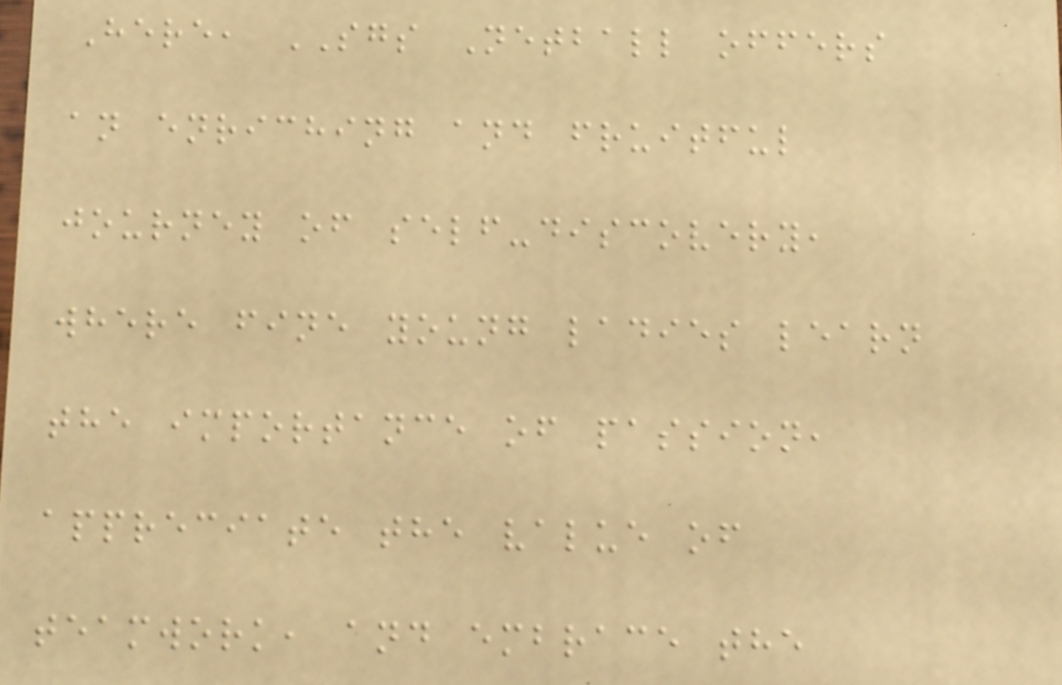Here, SGS Netball offers
an enriching and fruitful
journey of self-discovery,
where fine young ladies learn
the importance of passion,
appreciate the value of
teamwork, and embrace the
